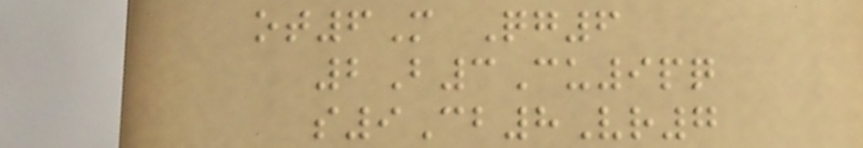ot6M Qg6
2B3Cu9pq
s9Cb8Vr7
